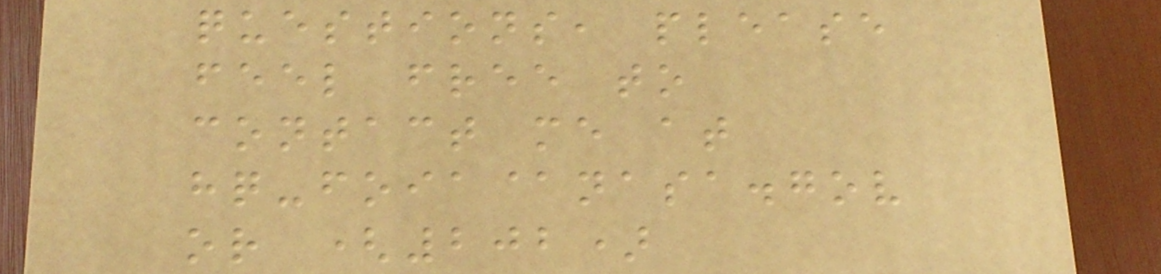questions, please
feel free to
contact me at
hq-foia@nasa.gov
or (202)
